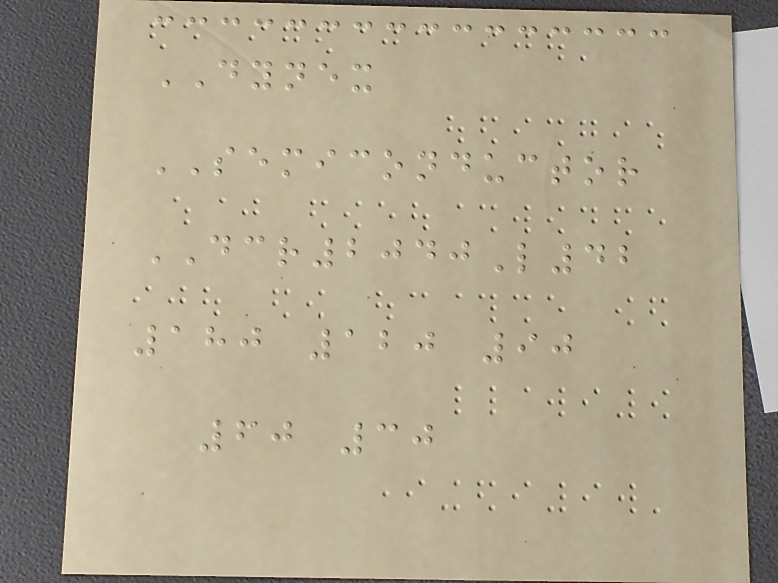DYNEX
SEMICONDUCTOR
DCR2040L42
180 120 90
60 30
